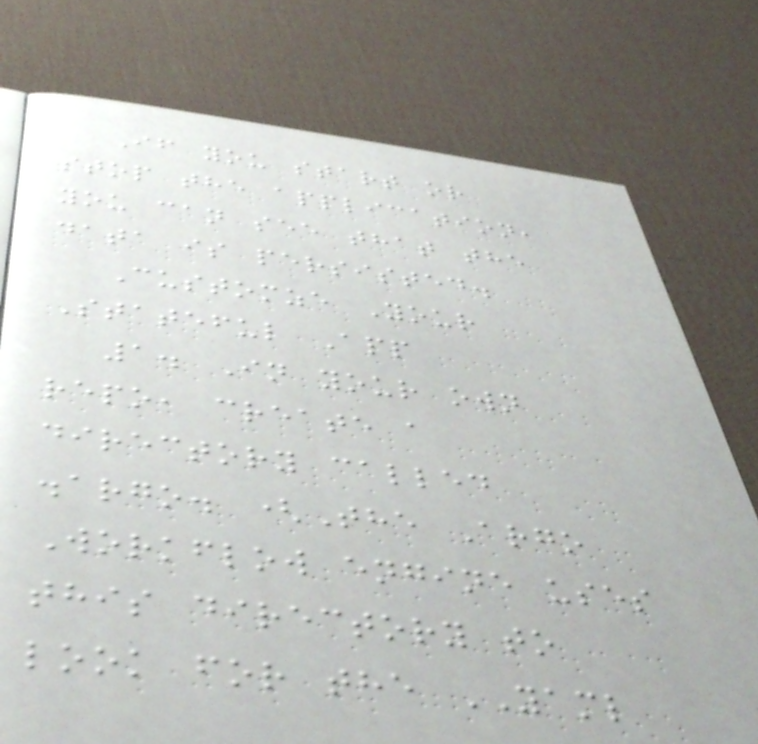If you start or
stop the application,
you can see that the
data is persisted.
Customze Your
Stateful App
1. In your own
repo, create a
directory called
.argo. (The Argo
Workflow engine uses
this directory to
look for the YAML
